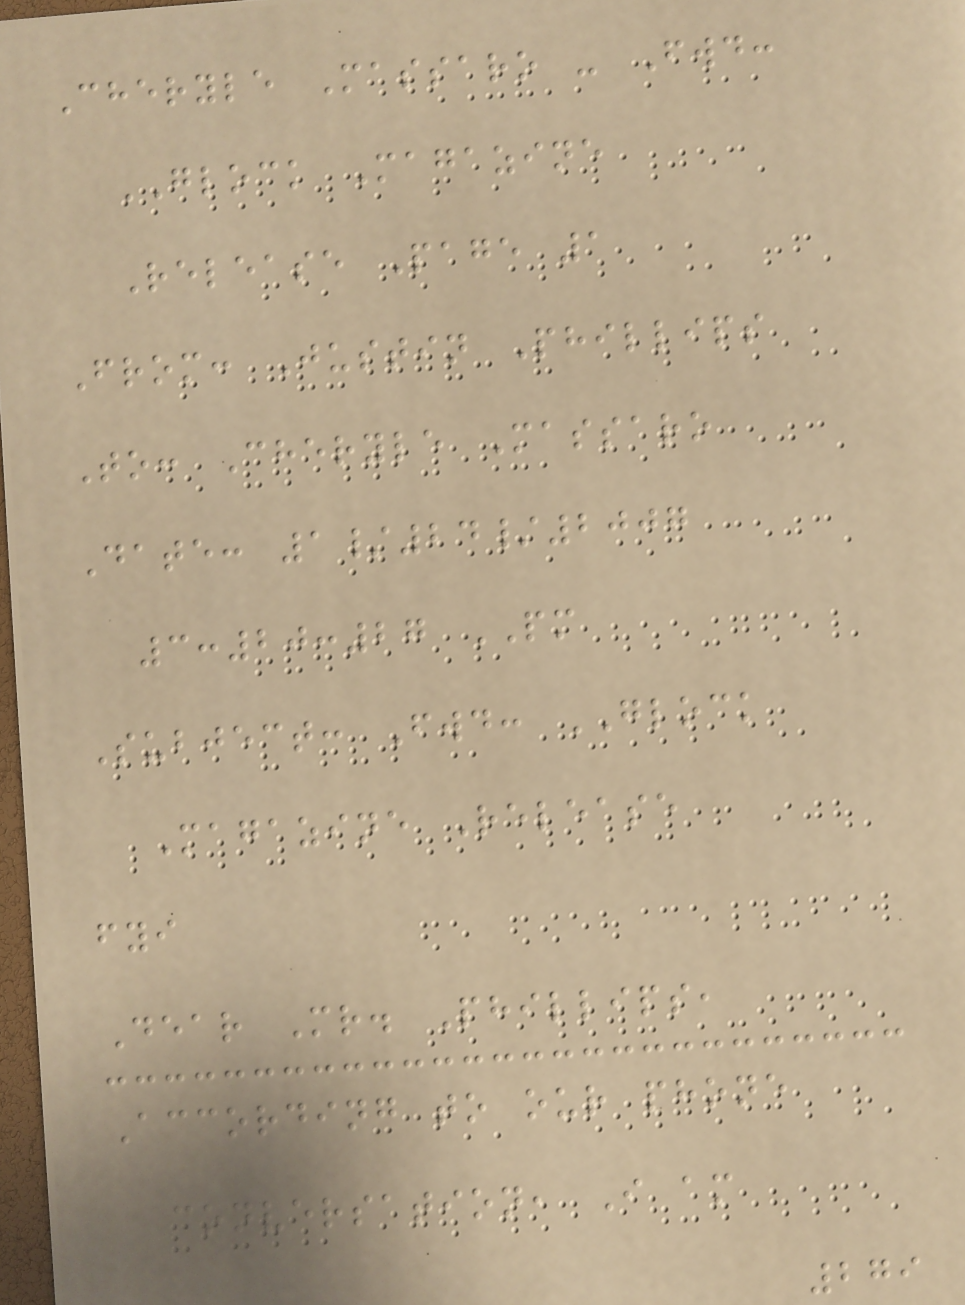Cheryle Massaro - Fwd:
GLOCK Magazine
Release Page 1
From: Justin Phillips
To: Cheryle Massaro
Date: 1/24/2007
3:20:27 PM
Subject: Fwd: GLOCK
Magazine Release
fyi
Dear Mr. Phillips,
According to our phone
conversation, I am
279
